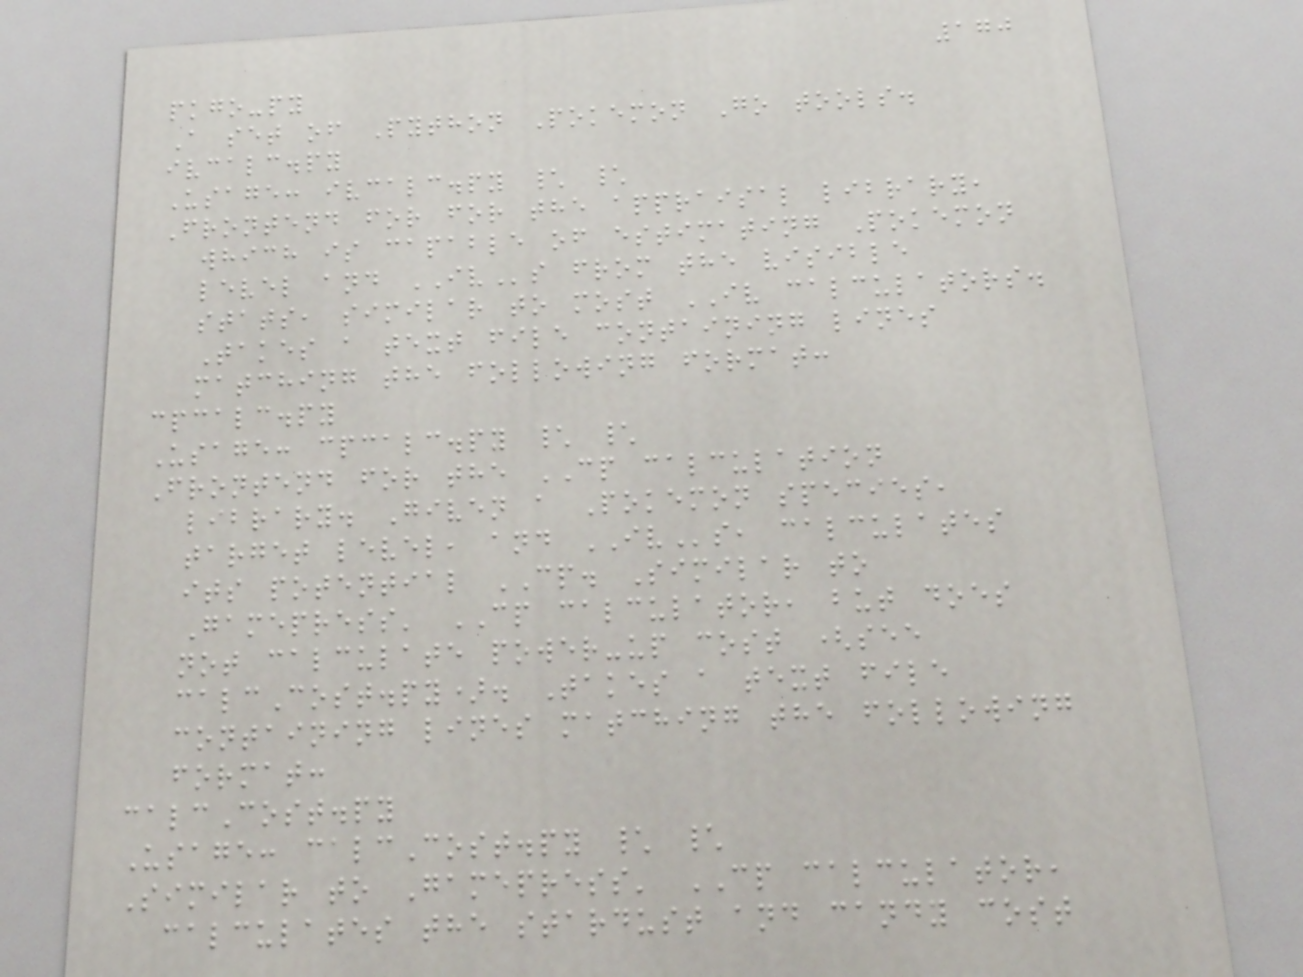170
pkgo-py
A set of Python Pokemon Go tools.
ivcalc.py
Usage: ivcalc.py \ \
Frontend for for the appraisal library,
which is capable of estimating Pokemon
level and IVs from the visible
stats, similar to most IV calculators.
Takes a text file containing lines
matching the following format:
cpcalc.py
Usage: cpcalc.py \ \
Frontend for the CP calculation
library. Given a Pokemon species,
target level, and IVs, calculates
its potential CP. Similar to
Gamepress' CP calculator, but does
not calculate power-up cost (see
calcCost.py). Takes a text file
containing lines matching the following
format:
calcCost.py
Usage: calcCost.py \ \
Similar to Gamepress' CP calculator,
calculates the stardust and candy cost
